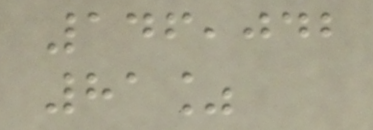146,042
81%
